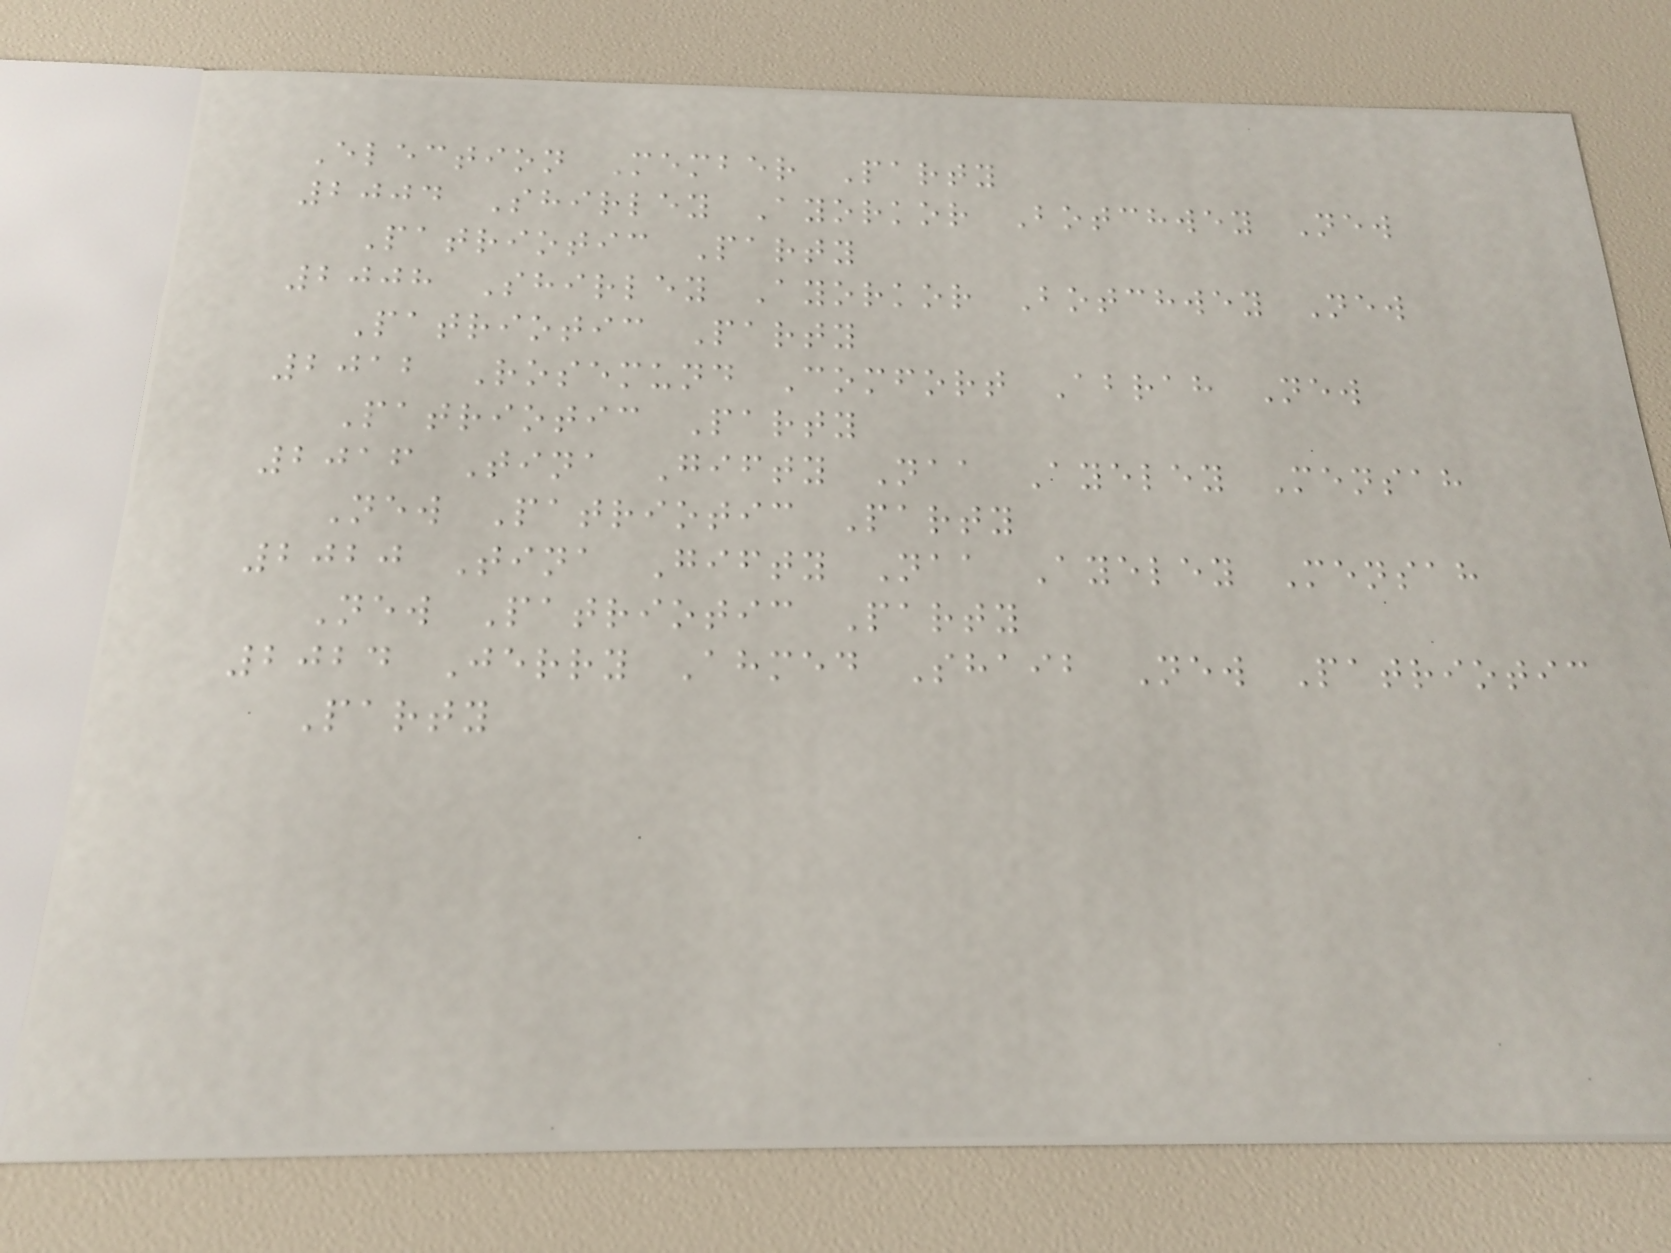Election Member Party
2004 Shirley Ayorkor Botchwey New
Patriotic Party
2008 Shirley Ayorkor Botchwey New
Patriotic Party
2012 Rosemund Comfort Abrah New
Patriotic Party
2016 Tina Gifty Naa Ayeley Mensah
New Patriotic Party
2020 Tina Gifty Naa Ayeley Mensah
New Patriotic Party
2024 Jerry Ahmed Shaib New Patriotic
Party
